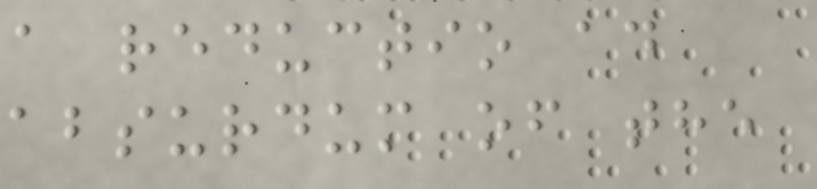a reductio ad
absurdum of the
